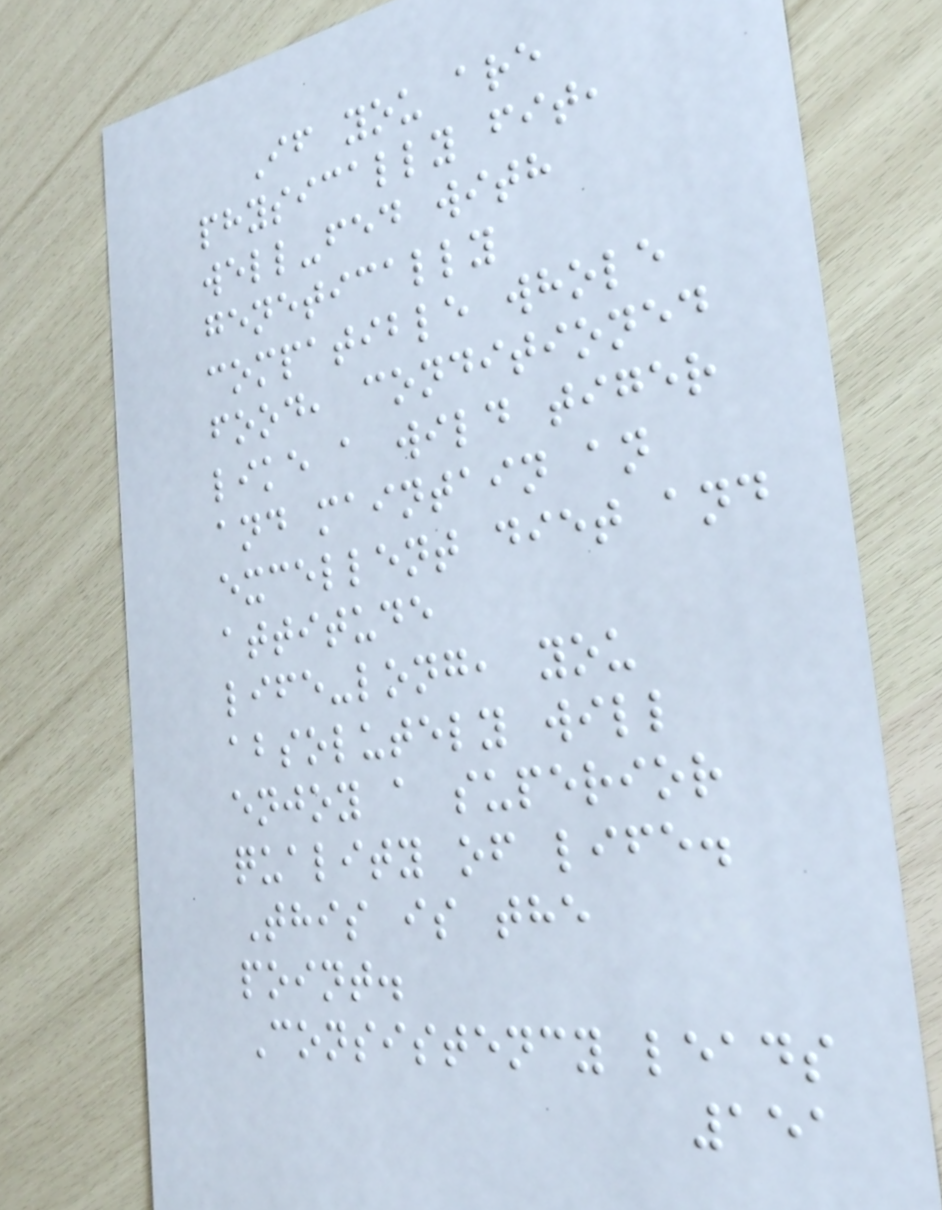If you are
physically fit,
well-fed with
genetically
compatible whole
food, conditioned
like a wild tiger
and maintain an
excellent diet and
attitude
life-long, you
absolutely will
enjoy a superior
quality of life.
This is the
point.
Consistency leads
151
